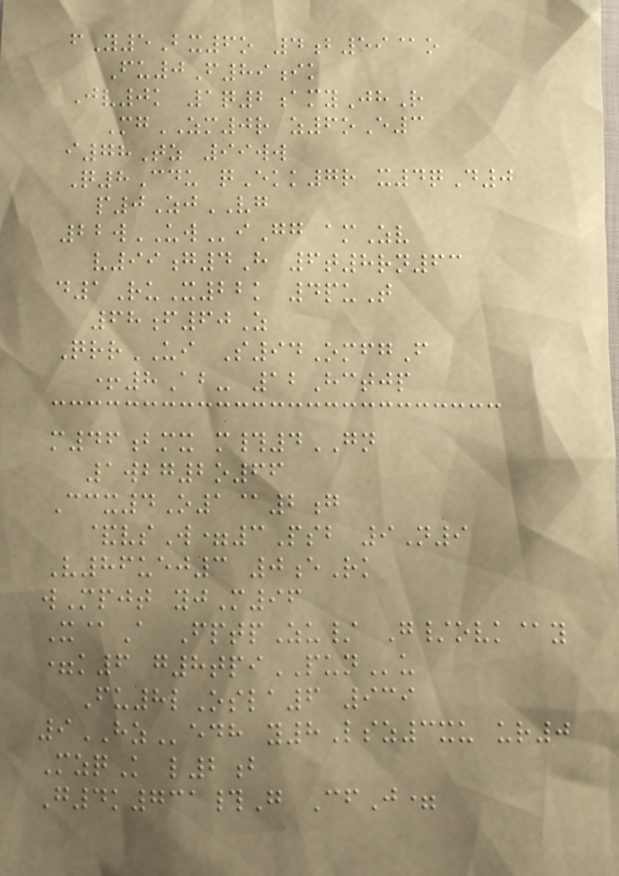fY5Bx6o 4b59@o
Fu0F89ik
Jv0k 1q2amyJhR
MgZM0r z6oE3
i78Tz 99ww
Q8Cdu qEkk7r x4qD0
p0ZjVG
22wUWiGg amZv
v99g4H 6t8rn63
d1RuX22k 4puT
68f60Z
QrrUI S94OmfgF
+8Ab- 12Hctjp
m46bmx m#4GN
1wbg2o66
Ccx4O1@2g
&vsW=3Psb 9N9
V86uej3 0eRk
wMpjt yjM96
X@A FptpZu/ G/ovk@y
=k6 g8tpiPUNu
Fu8lOsla6 939
9HZedh y8Lsz3xu ur0
MzqK l2b
G4k731#G CfJ=
